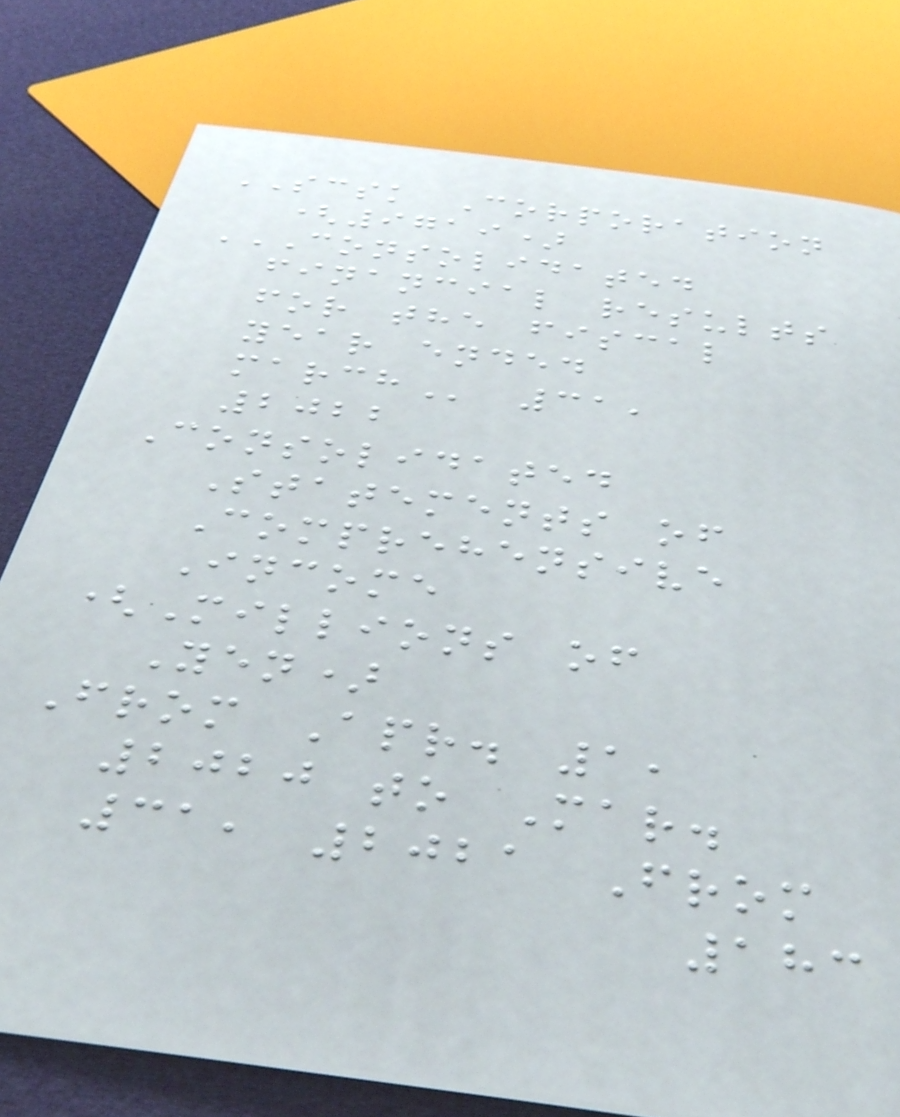SCSK Corporation
(9719)
CONSOLIDATED
FINANCIAL RESULTS
FOR THE FISCAL
YEAR ENDED
MARCH 31,
2022
Consolidated
Statements of
Comprehensive
Income
(Millions of
Yen)
From Apr. 1,
2020 to Mar.
31, 2021 From
183
